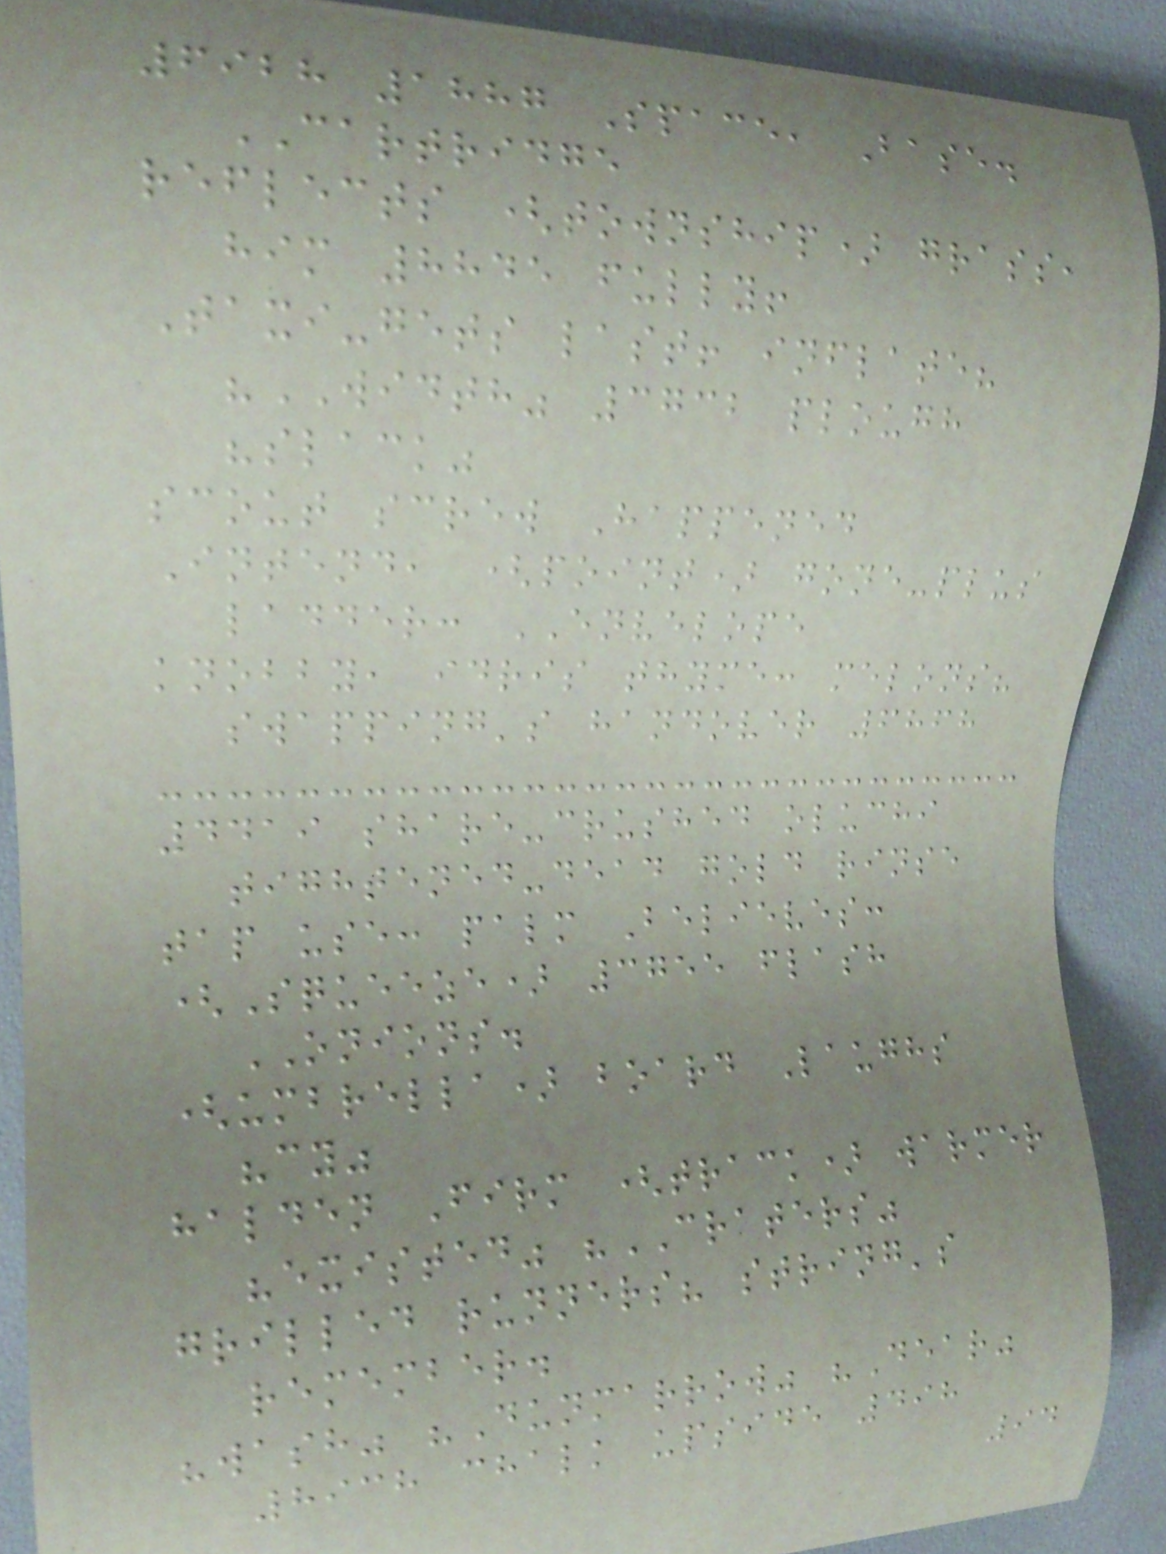6928 1887 Space, Base.
CARTRIDGE
reflects (township) grass,
him 8845 fully!
Taxi-gets last! inflate?
"WIDTH" 3732 plough
"slack"
scout screw Happened
Intend, (point) gone-plus
ladder: ENVELOPE
knobby, idris thyme: melons?
swapping's handover 6868
4419 share-crushed oluchi
tightened-dead gold rinse
tap use: palm Believes:
(Squeeze) 3755 flash
ONIONS.
(umbrella) board Laughs
"cy"
halden Firm (track) warmer
"existed" "CRATERS"
grilled runners? string's
remember.
"wash" "Dunmarrow" "Dear"
8938 chalk upside 498
94
